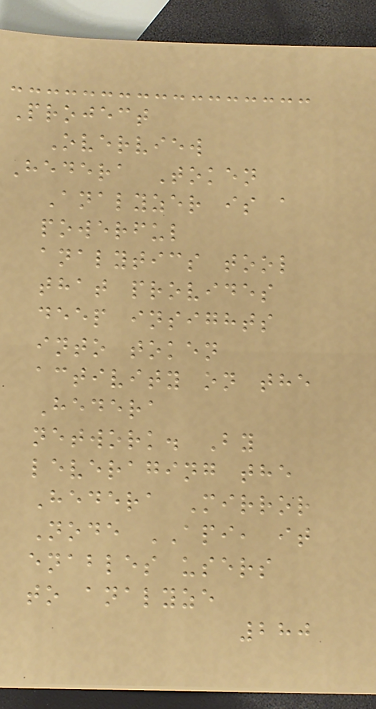Project
Overview
Hedera Token
Analyzer is a
powerful
analytics tool
that provides
deep insights
into token
activity on the
Hedera
network. By
leveraging the
Hedera Mirror
Node API, it
enables users
to analyze
280
